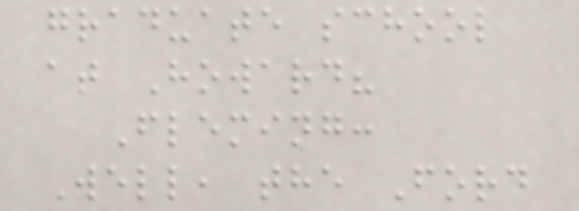graduate school
at Howard?
Fleming:
Well, the Ford
